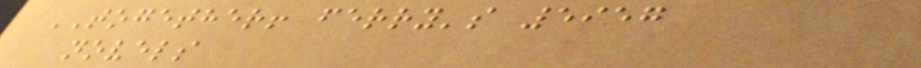TOGETHER! ferry's 5957
novels
